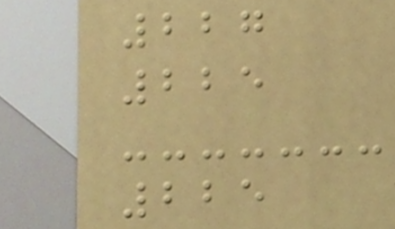227
225
225
